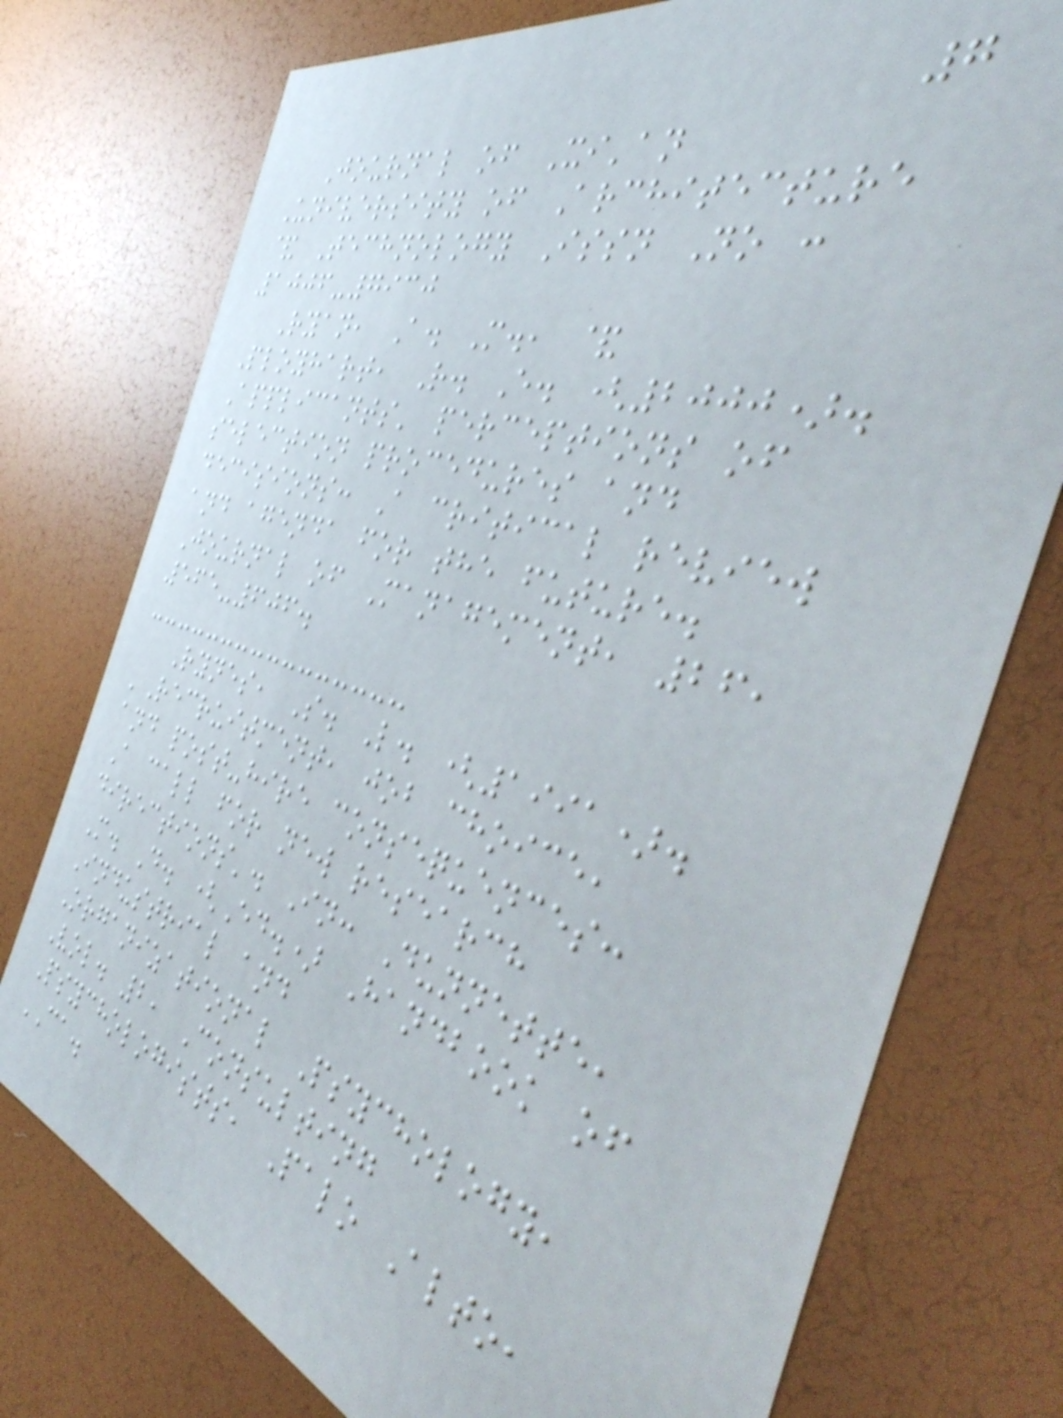7
Journal of Xi'an
University of Architecture
& Technology Issn No :
1006-7930
Ryan, A. M., &
Ployhart, R. E. (2000).
Applicants' perceptions of
selection procedures and
decisions: A critical review
and agenda for the future.
Journal of Management, 26,
565-606.
Rynes, S. L. (1991).
'Recruitment, job choice,
and post-hire consequences:
A call for new research
directions'. In: Dunnette,
M. D. (Ed.) Handbook of
Industrial and
Organizational Psychology,
Vol. 2, Consulting
Psychologists, Palo Alto,
CA.
